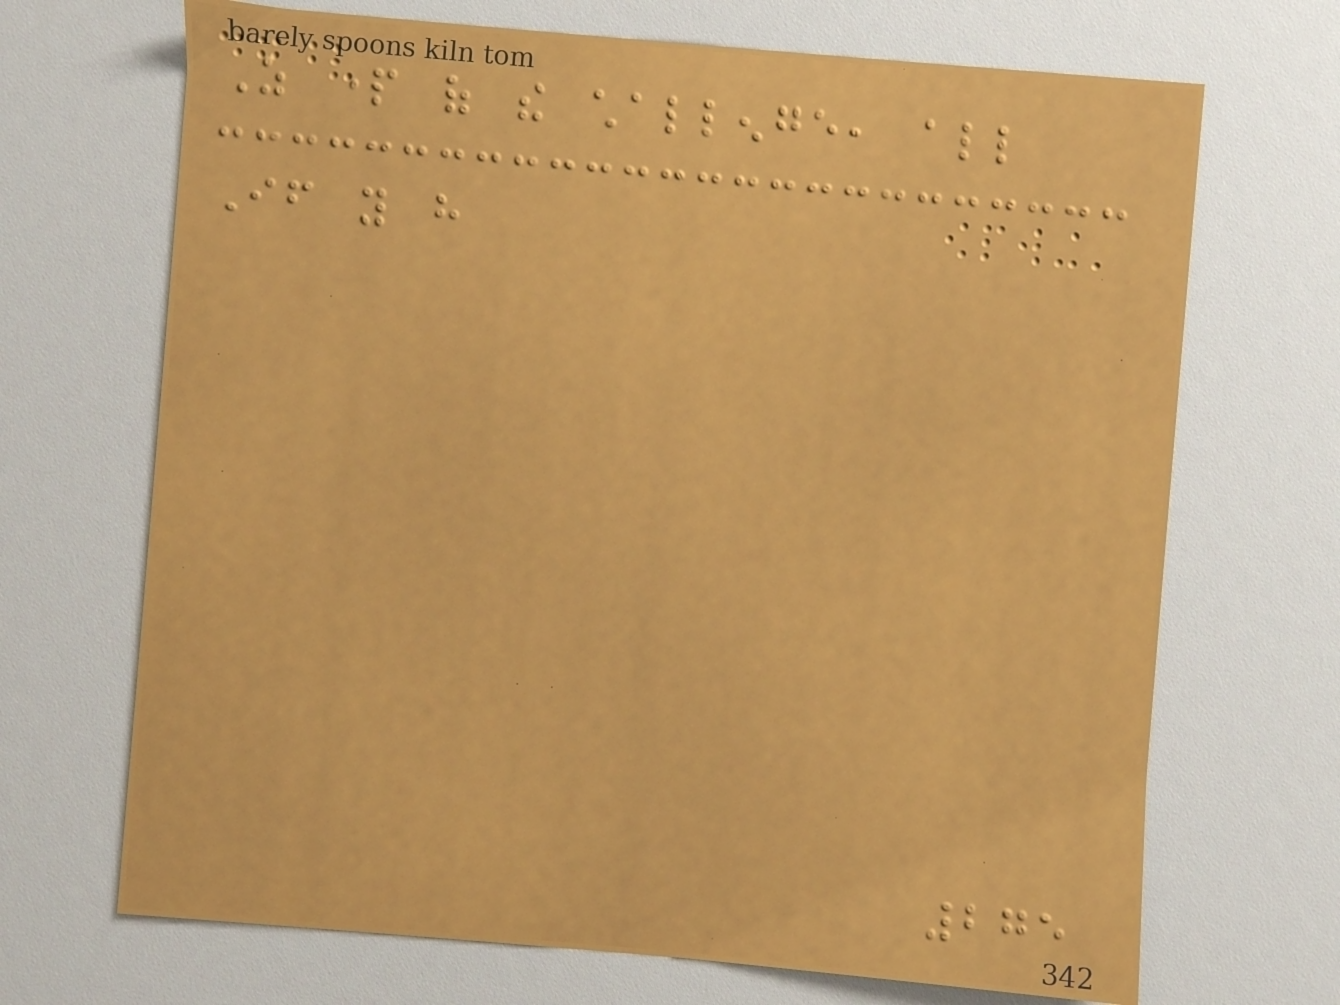As part of the challenge, all
If you have
275
